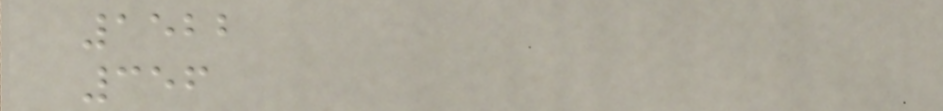1522
356
